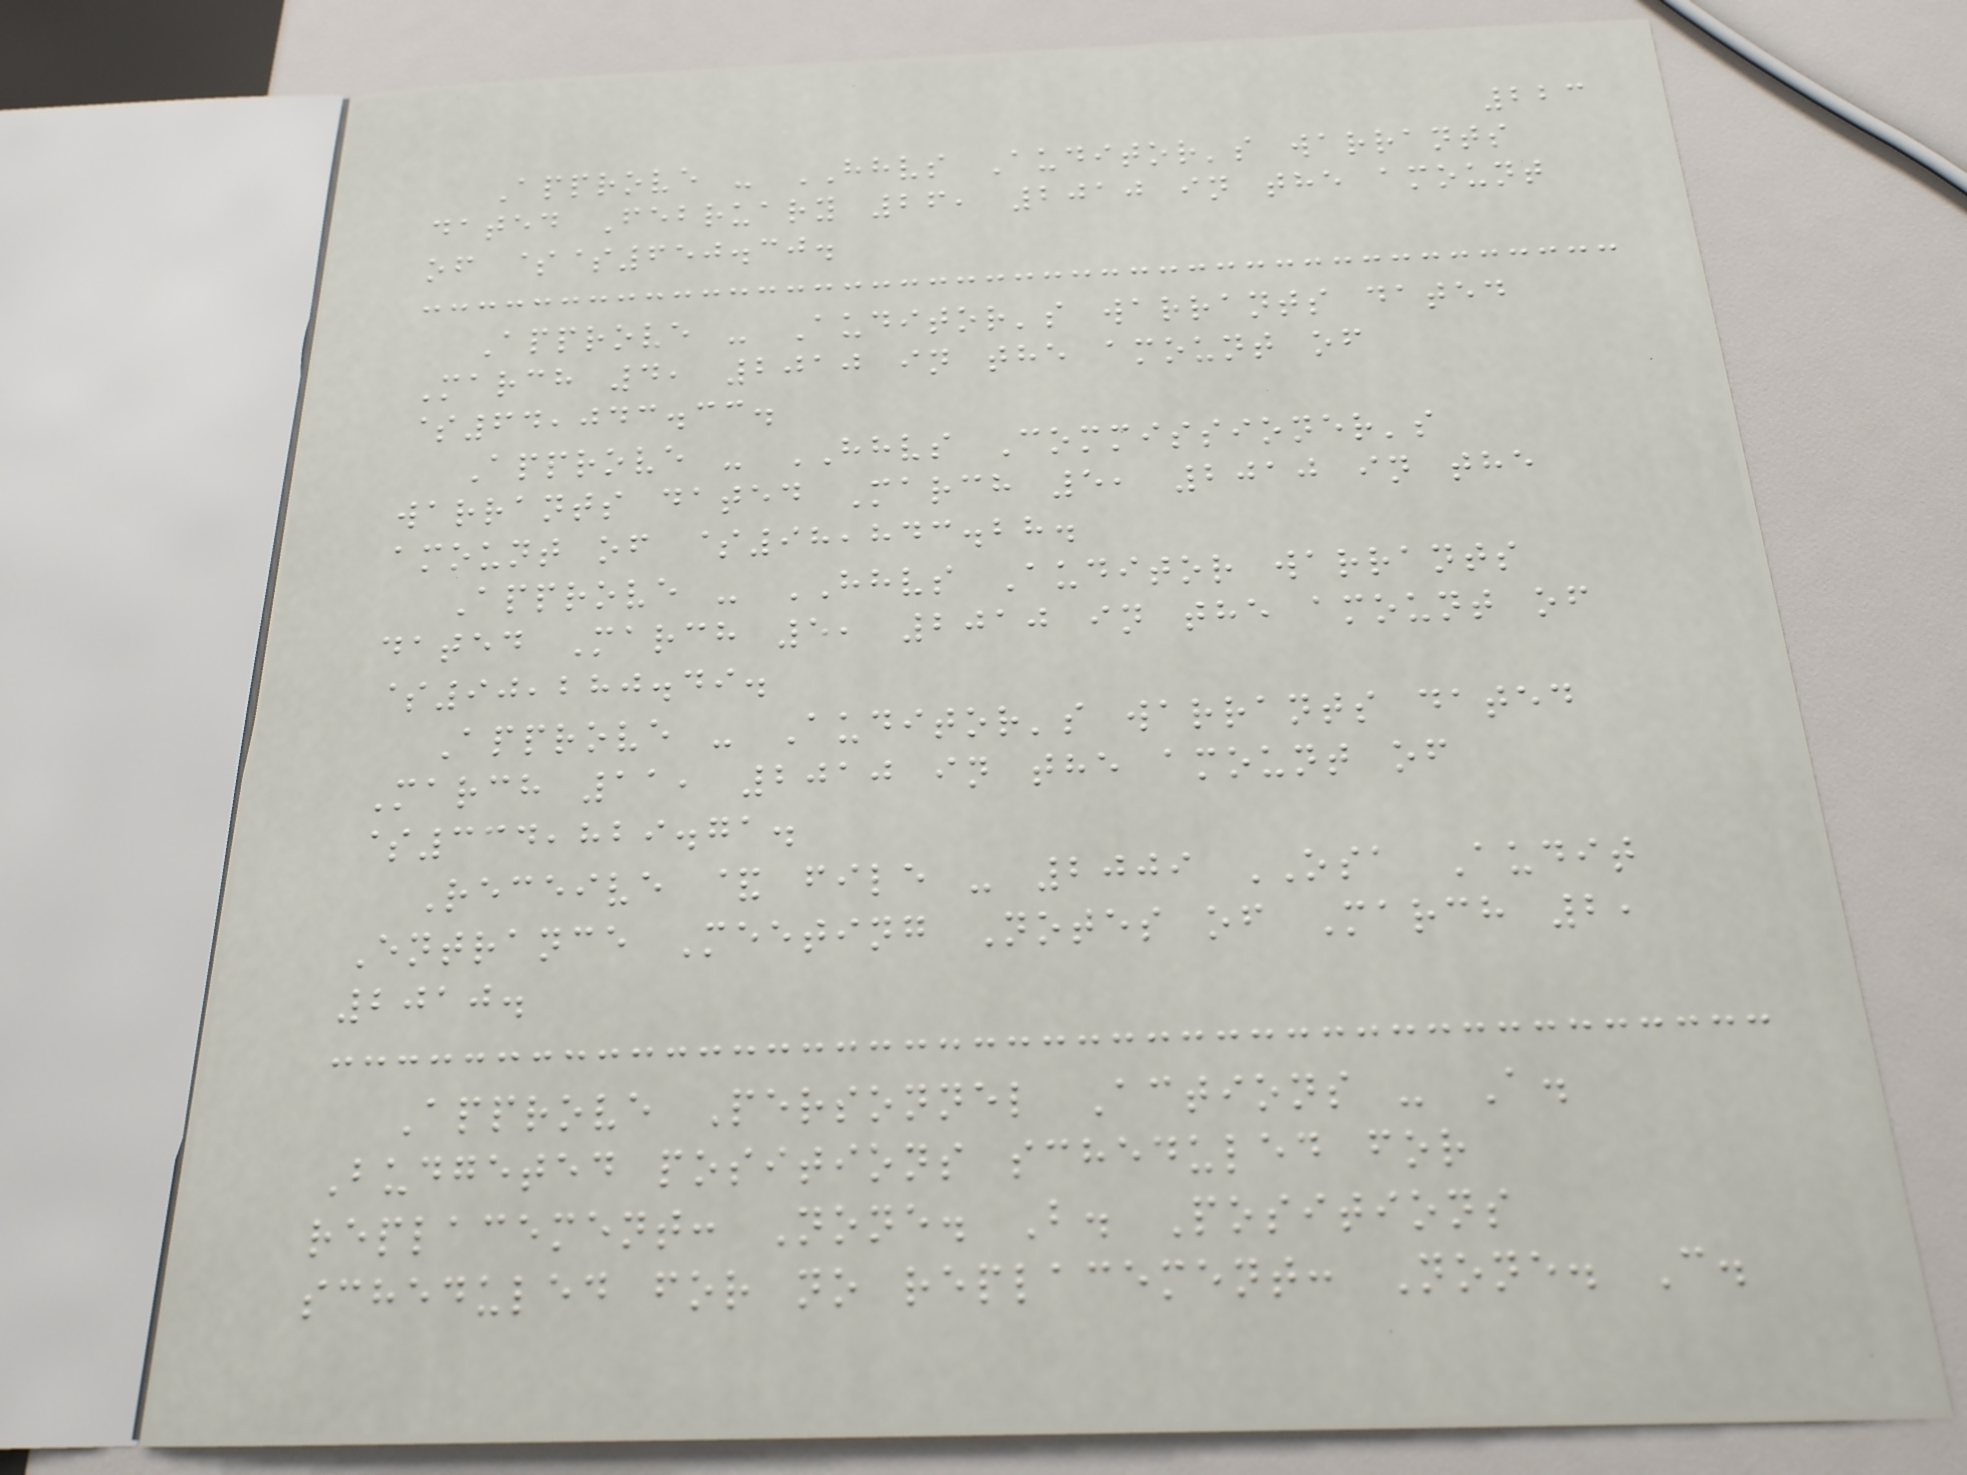223
Approve - HHVS Auditor's warrants
dated February 26, 2010 in the amount
of $$650.30.
Approve - Auditor's warrants dated
March 4, 2010 in the amount of
$64,043.33.
Approve - HHVS Commissioner's
warrants dated March 5, 2010 in the
amount of $98,843.28.
Approve - HHVS Auditor warrants
dated March 5, 2010 in the amount of
$90,280.49.
Approve - Auditor's warrants dated
March 11, 2010 in the amount of
$334,829.71.
Receive & file - 2009 OSA Audit
Entrance Meeting Notes of March 2,
2010.
Approve Personnel Actions - A.
Budgeted positions scheduled for
replacement: None. B. Positions
scheduled for no replacement: None. C.
